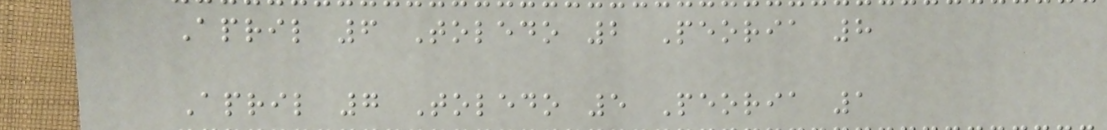April 6 Toledo 2 Peoria 8
April 7 Toledo 5 Peoria 1
